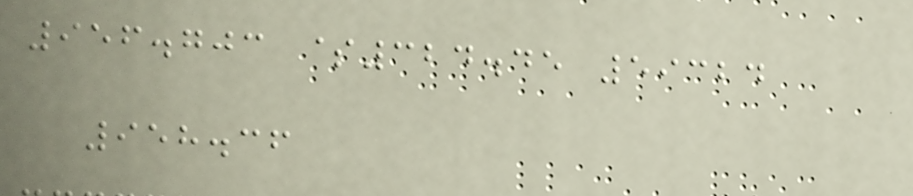956.703 $324.45 59324
958.36
